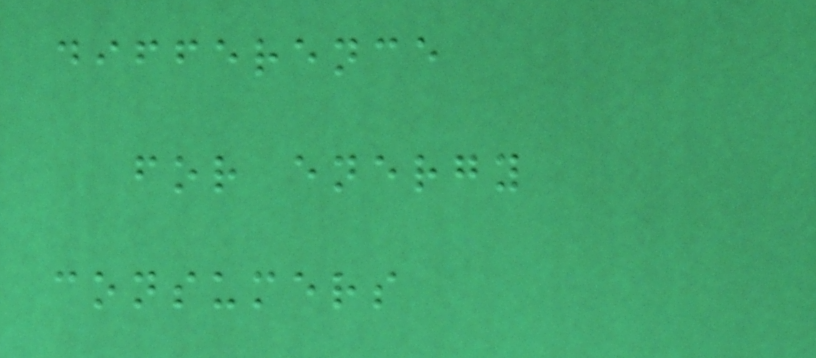difference
for energy
consumers
